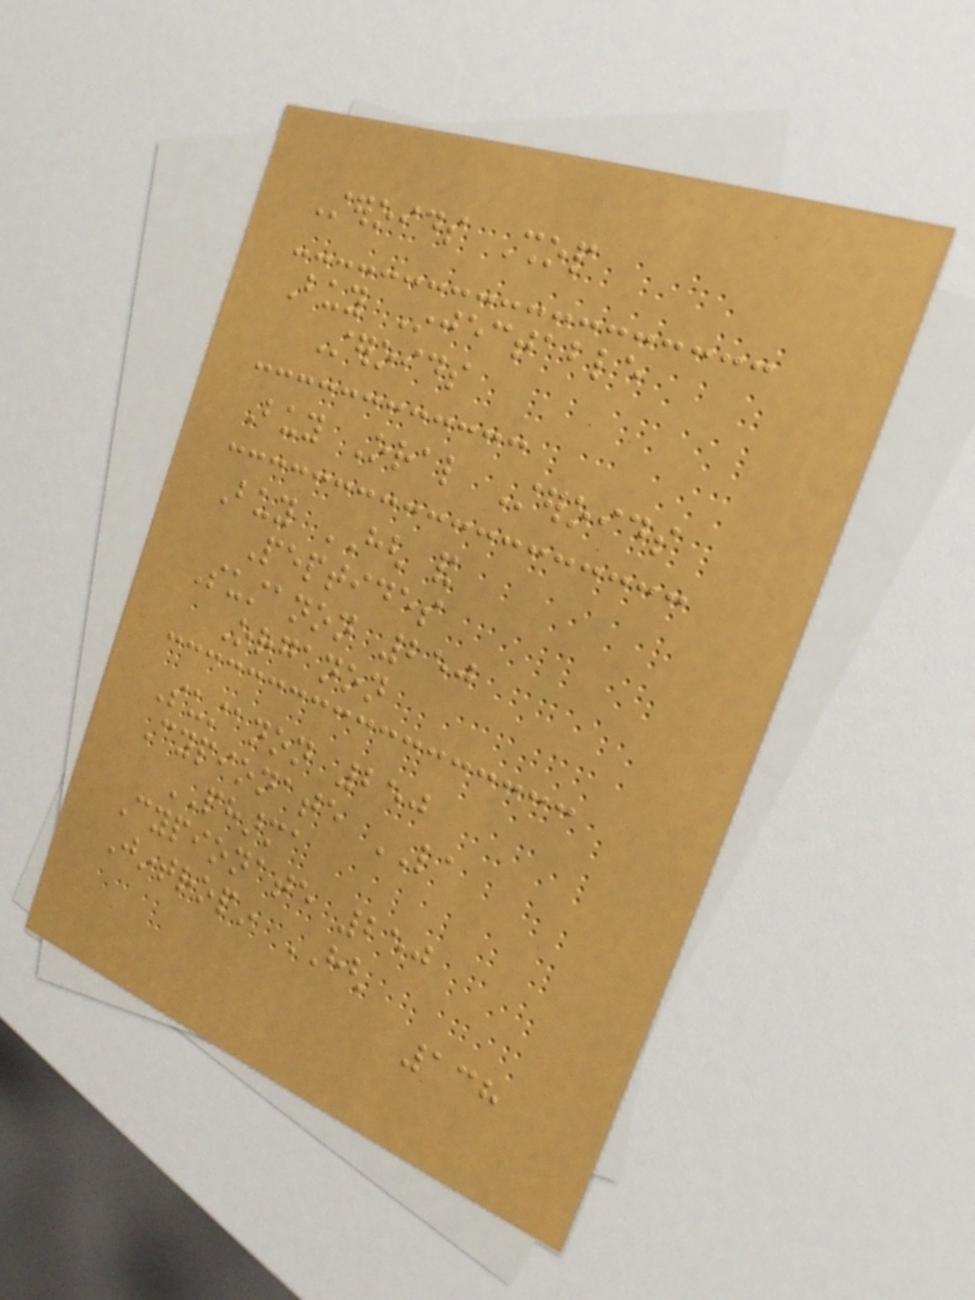Steroids Shop
Buy Injectable
Steroids
Buy Oral Steroids
Buy HGH and
Peptides
Sustanon 250
Organon
Sustanon 250
Cypionate LA
PHARMA
Cypionate 250
Jintropin HGH
138
